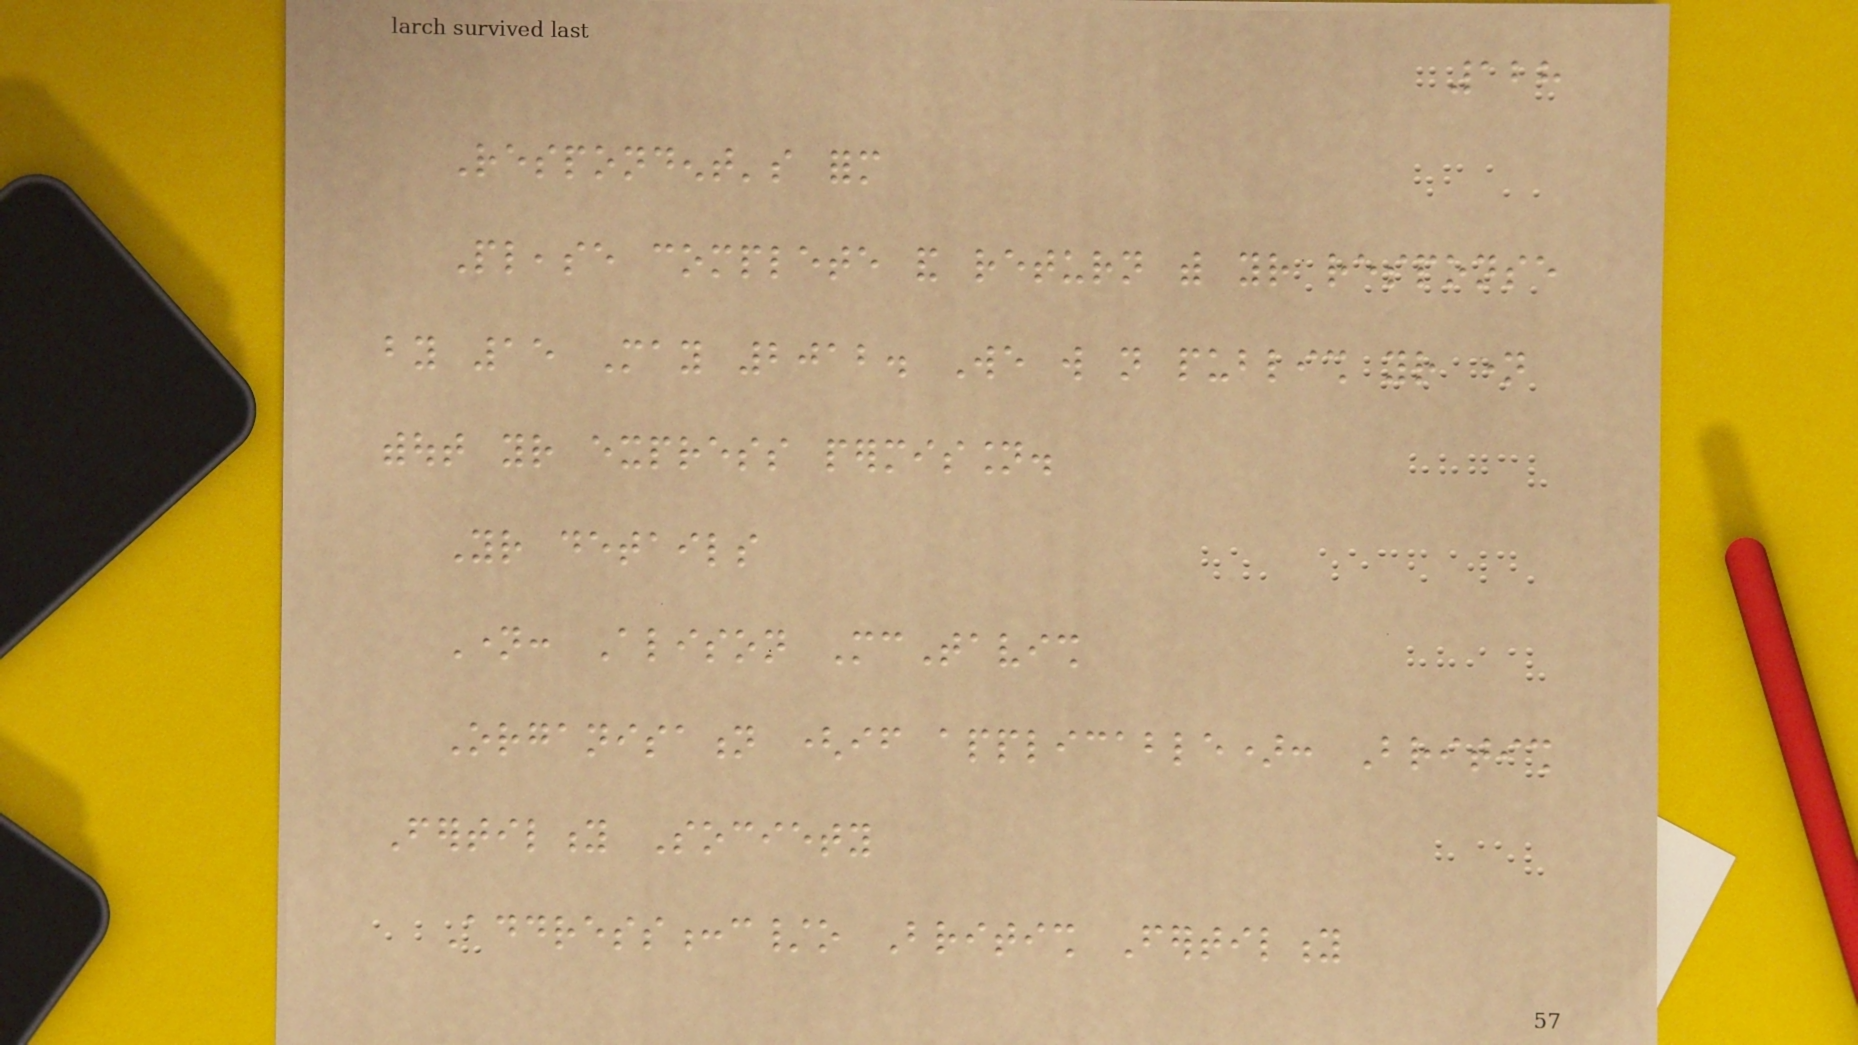128
Respondent's form
Please complete and return with your response
by 15 May 2012. We will not publish your name
without your express permission.
Your details
Name: Alison McTavish
Organisation (if applicable): British
Fertility Society
Address:c/o British Fertility
